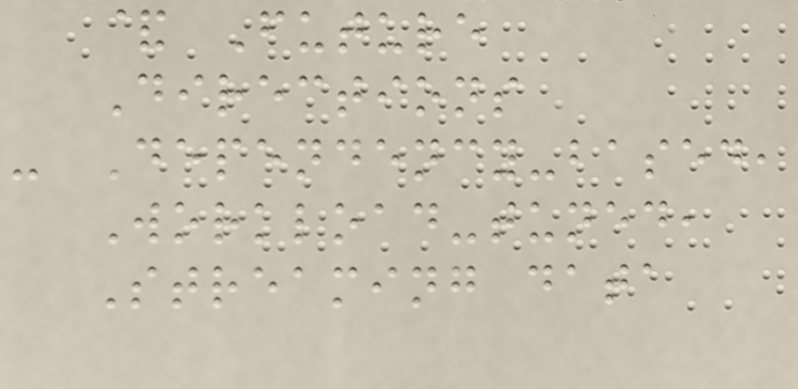& Future
Directions
- Dependency-based,
Workload-tuned,
Streaming data
